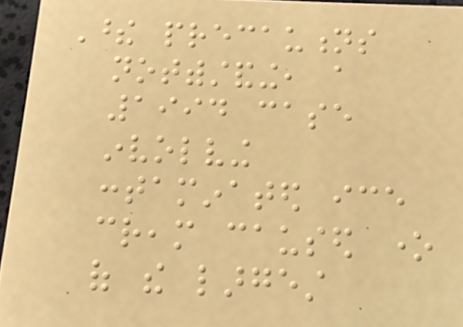These precautions
notwithstanding, a
1994 case
involving
contaminated ice
cream caused one
of the largest
